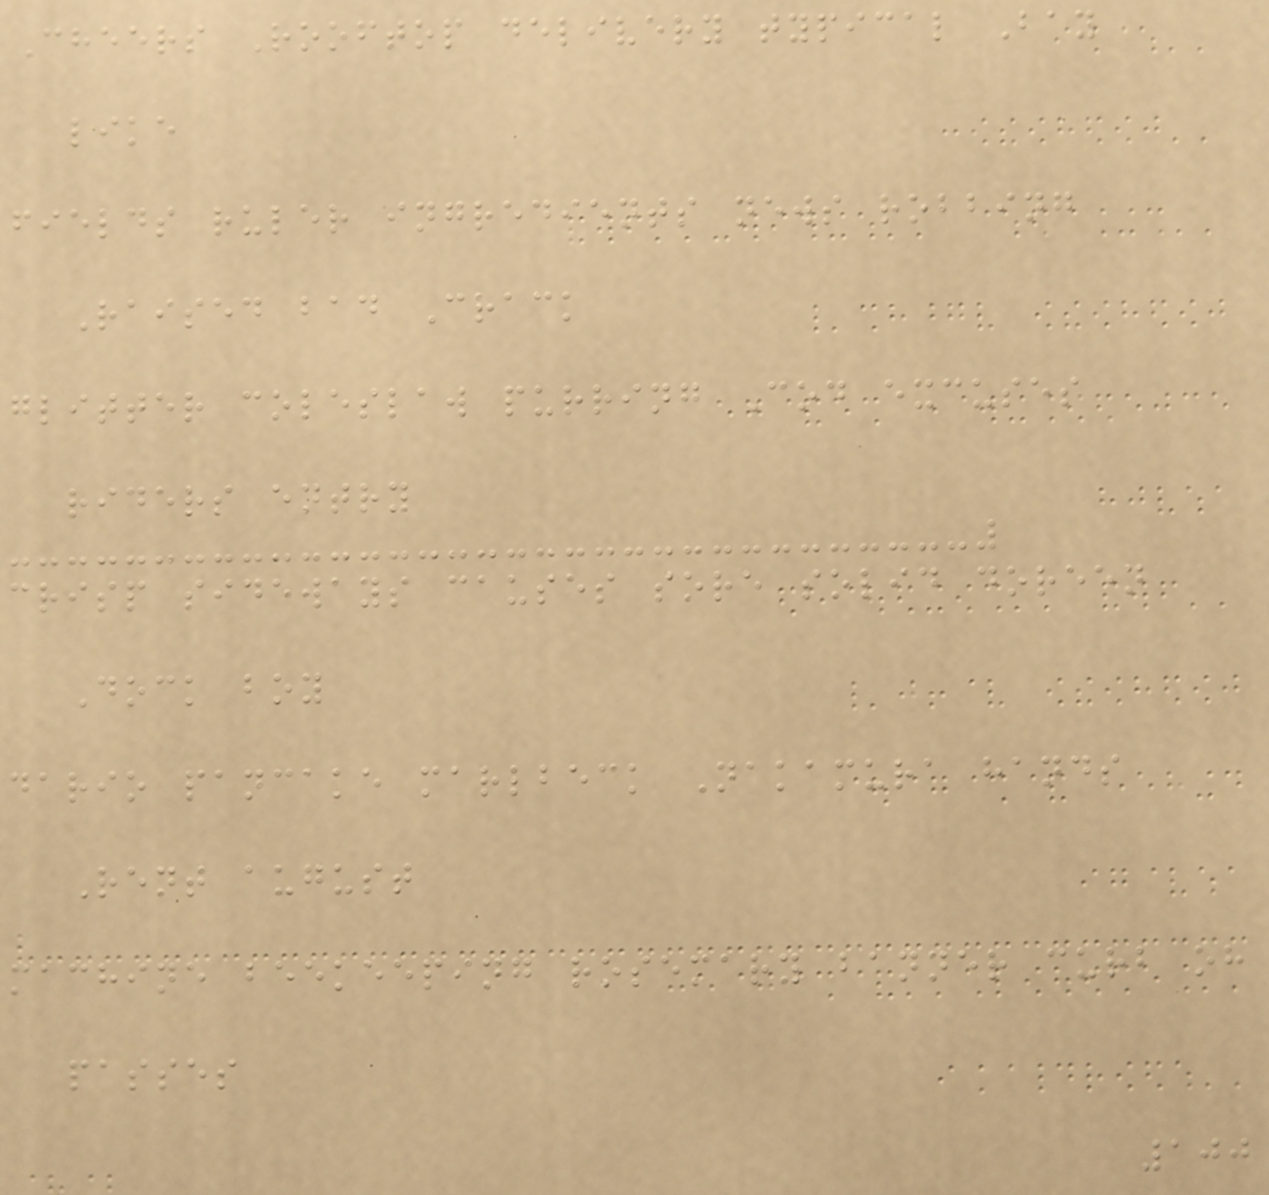Cheers Rooftop delivery typical Bay
like
fields ruler ingredients news robbing
Raised bad Crack
glitter coleslaw purring Cod excuses
riders entry
crisp sideways causes sore solid doreen
Dock boy
dario pancake marlbeck Nakamura hands
Rent august
machine beekeeping rosemary banner curb oh
passes
100
